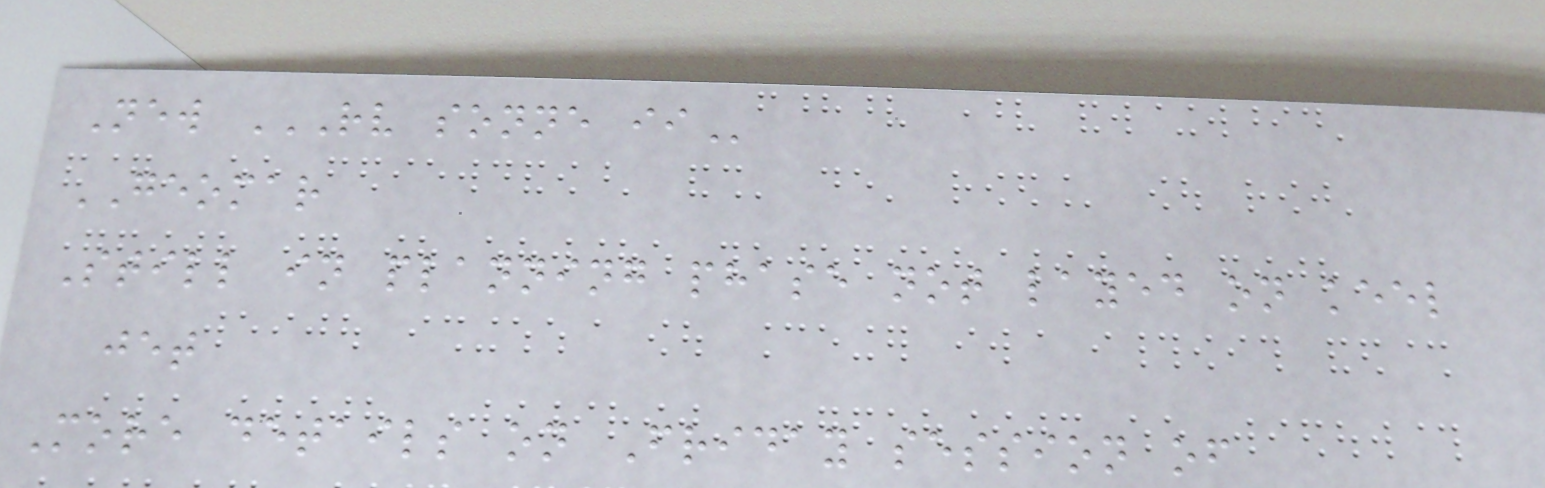New RV SONNE II
GEOMAR
Still in planning phase not layed on keel
jet
More details on Friday session of
